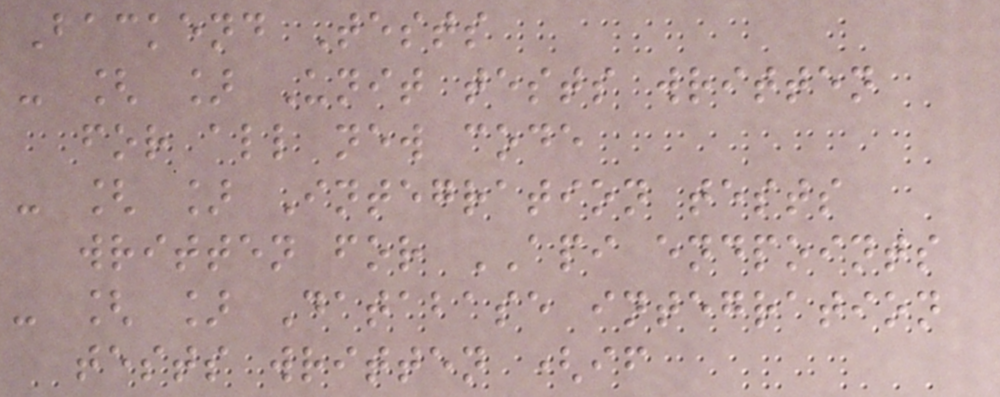Backend Tests
- [ ] Unit tests written
for all new code
- [ ] Integration tests
written for API endpoints
- [ ] Database integration
tests written (if
